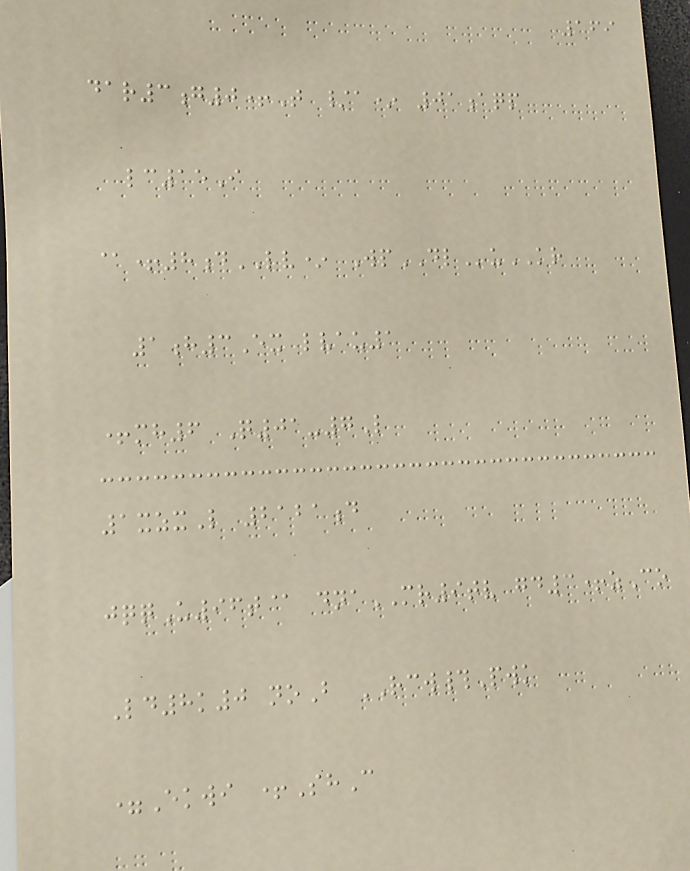169
dar3g0+T /a* 01aqp
lc15I
@+8dLV* WpDLuKR
1h3Ex lvau1
+mh6 Q01-7L
1xzxL 2121d
jqqU96t@ dnaMR9tv gd3+zCo
Ld8k0 noB RCW#Pwk
=Ekwi +ShC
